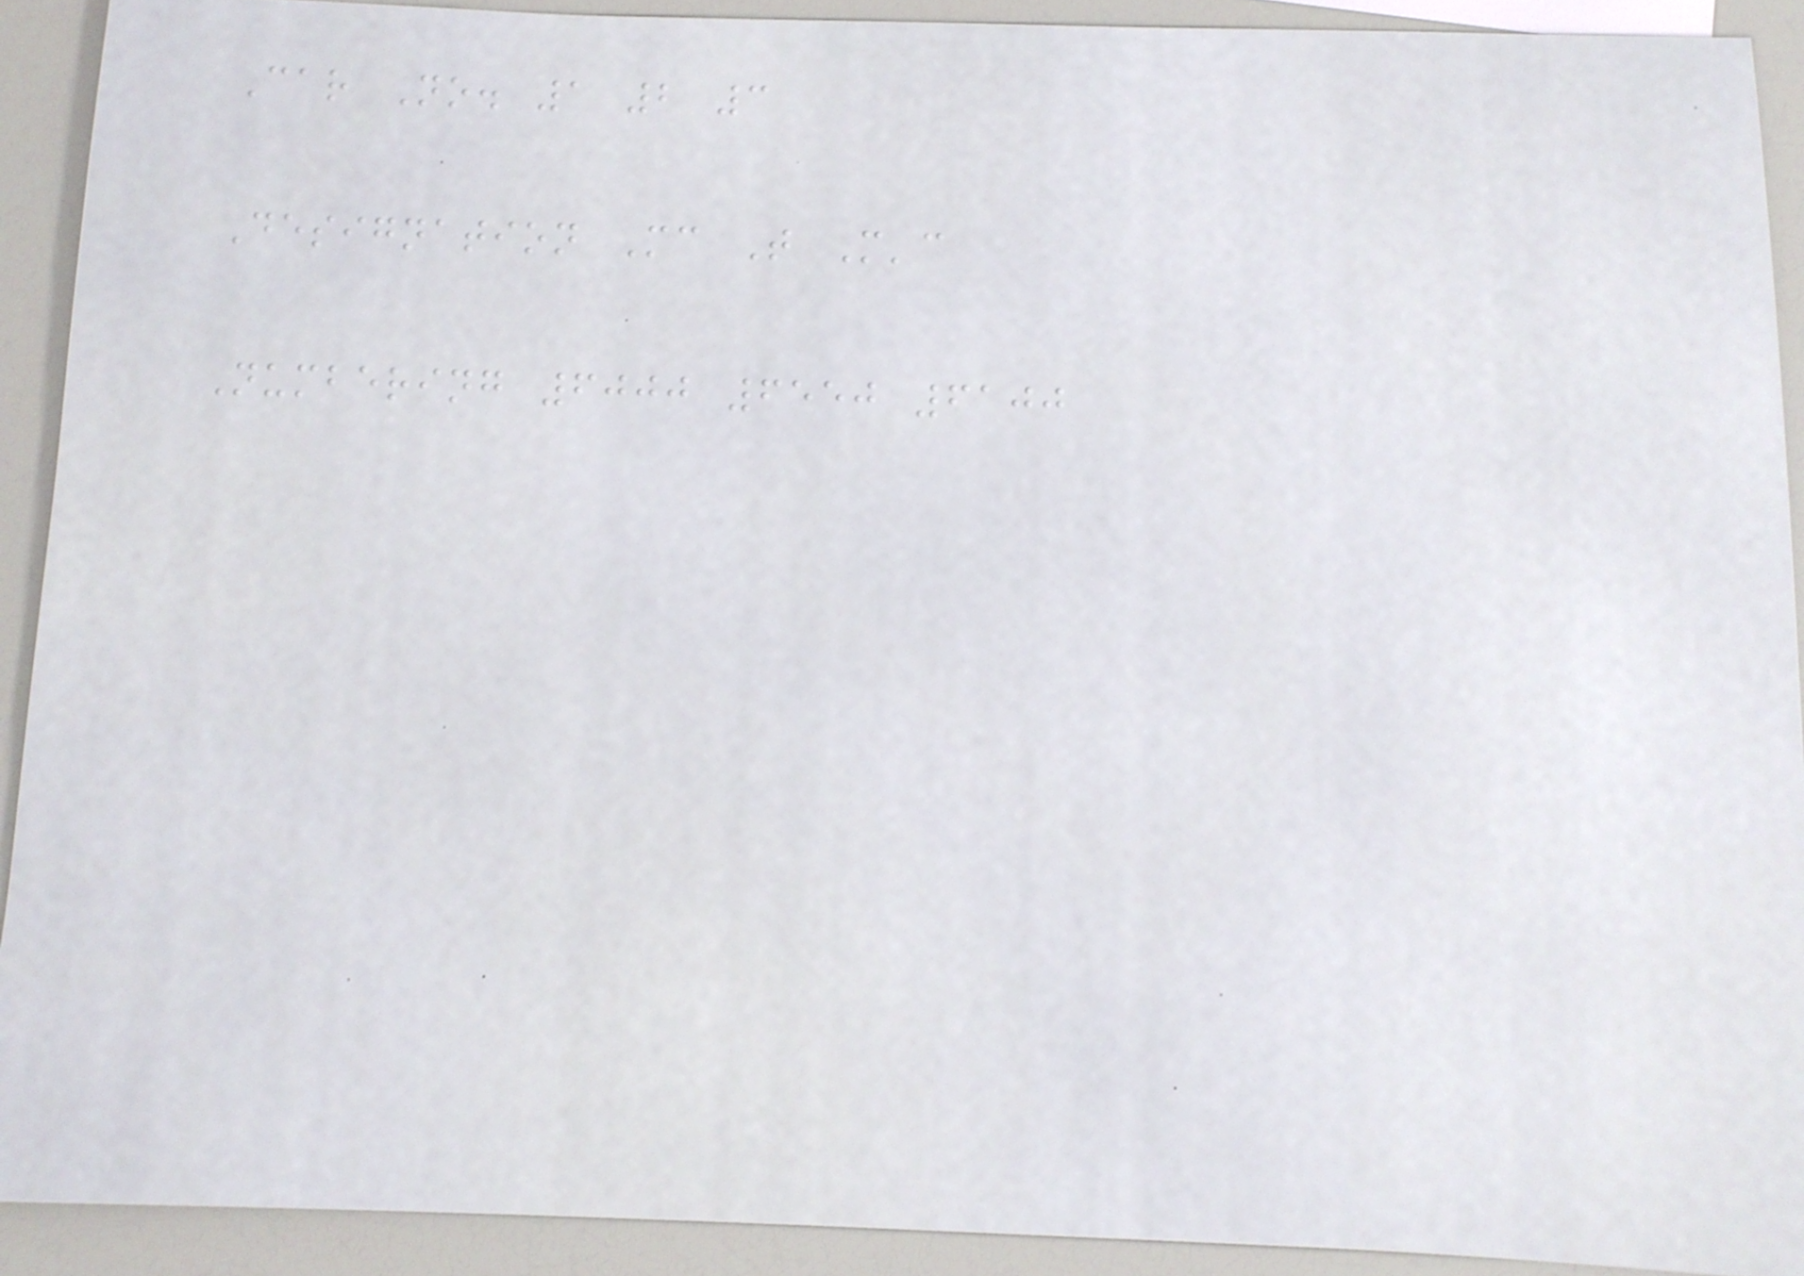Car No. 1 2 3
Designation Mc T M'c
Numbering 6000 6550 6100
